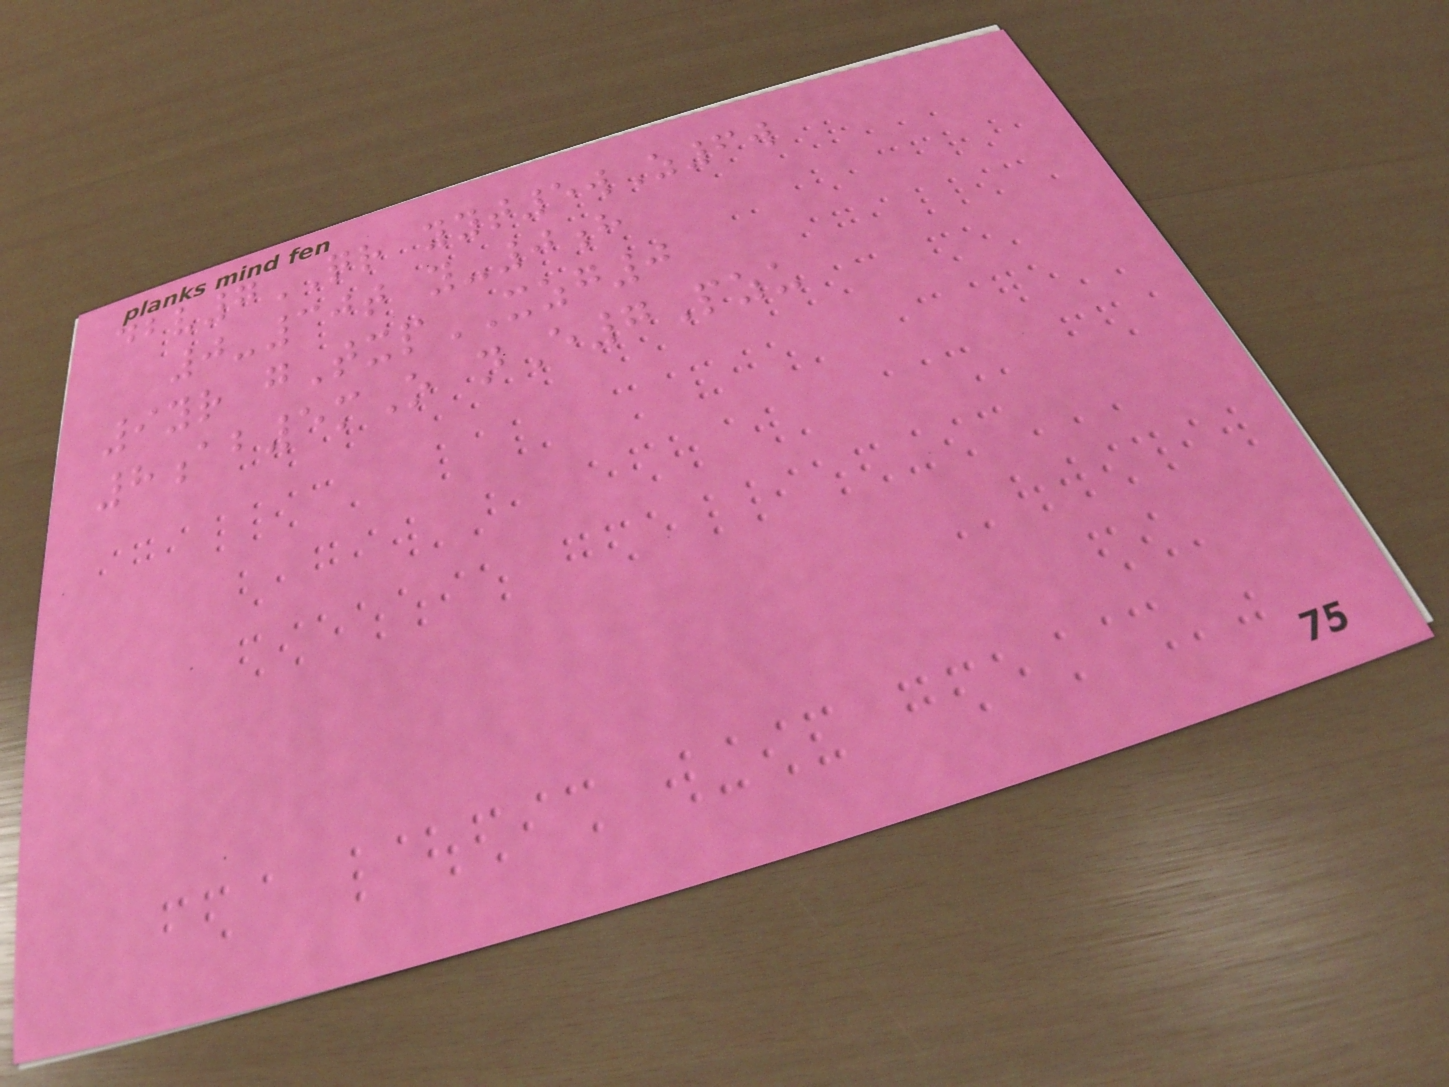dbv7QR yyt5wZ6w
0-30t y-0h
9yr gTxpXZG0
8ab5mO nE7Pzu
